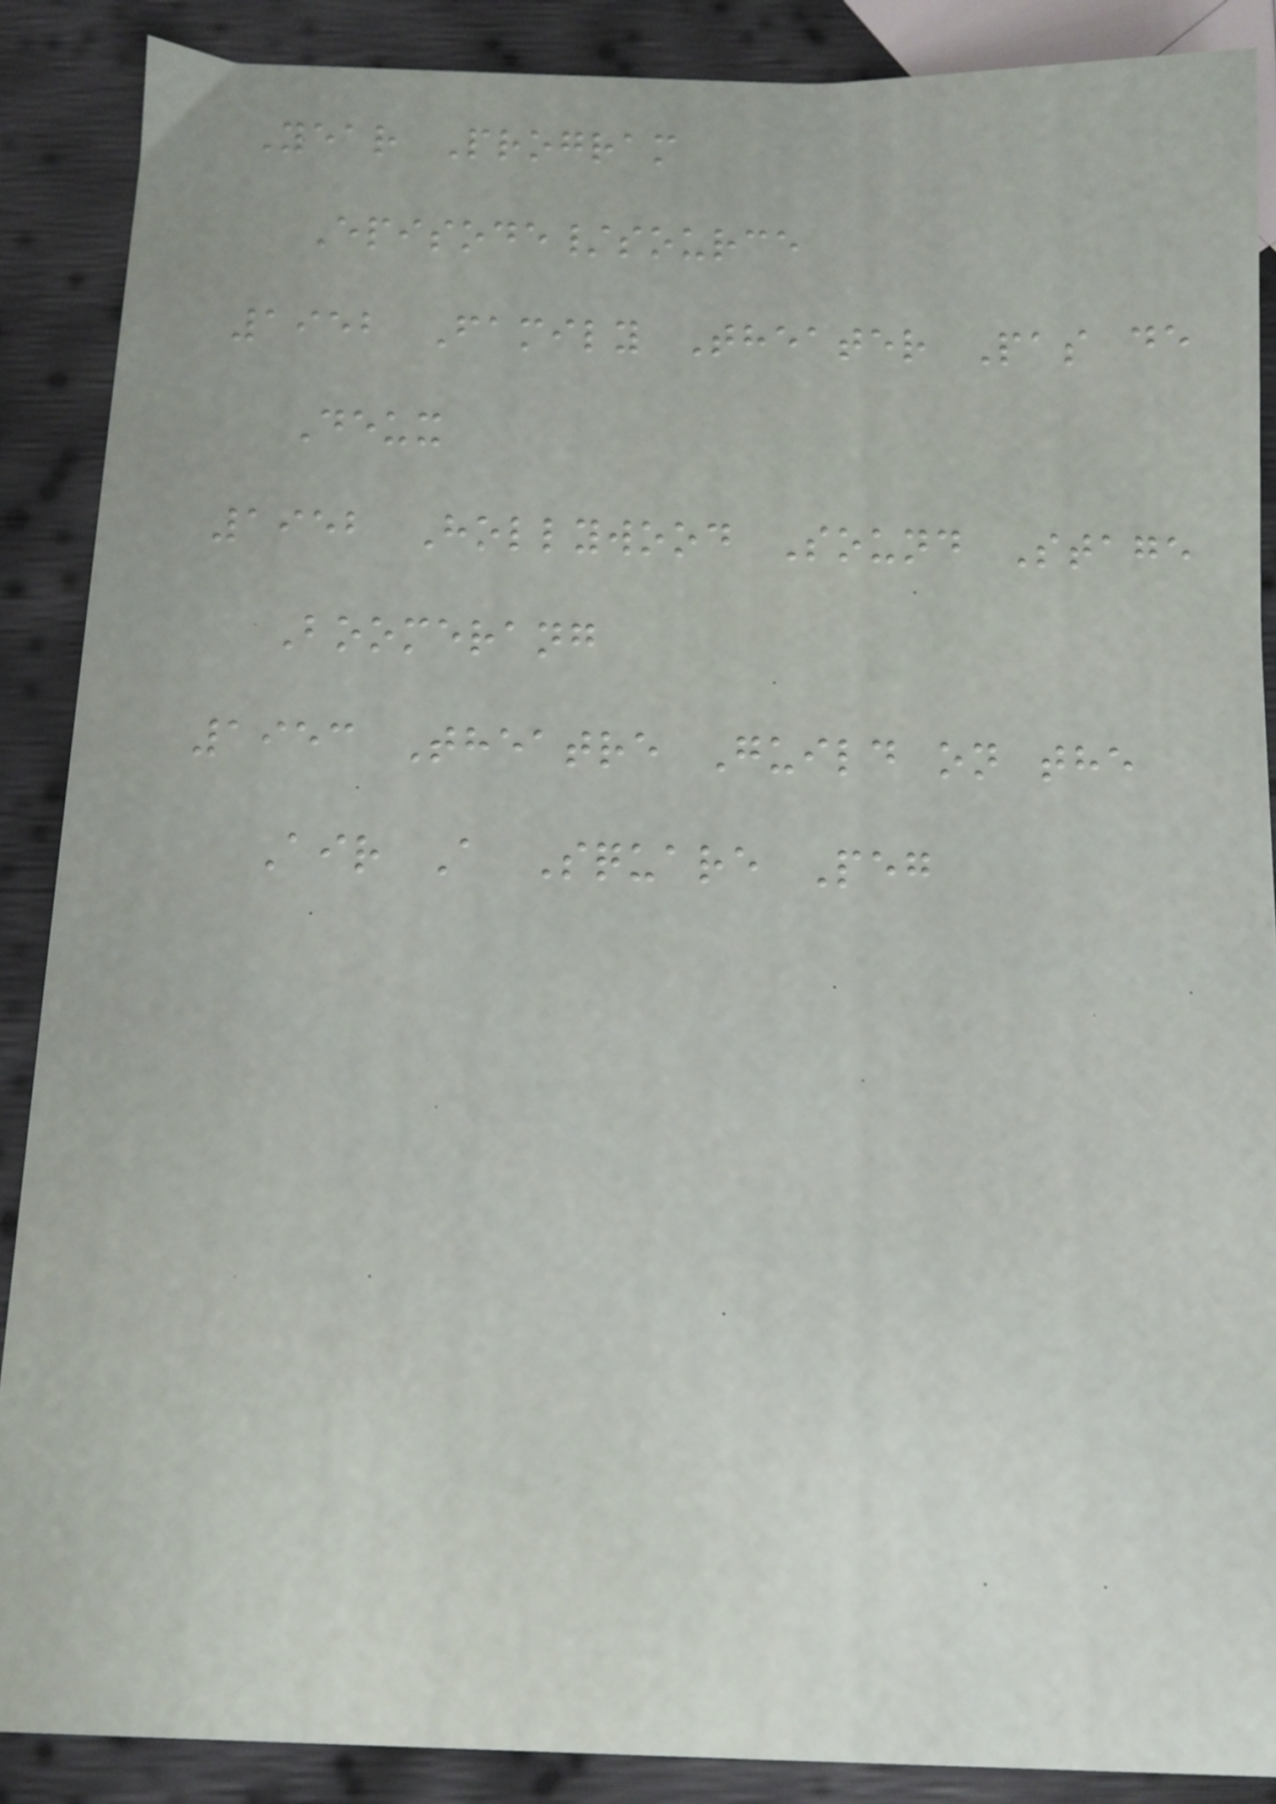Year Program
Episode/source
1952 Family Theater Pas de
Deux
1952 Hollywood Sound Stage
Boomerang
1953 Theatre Guild on the
Air A Square Peg
